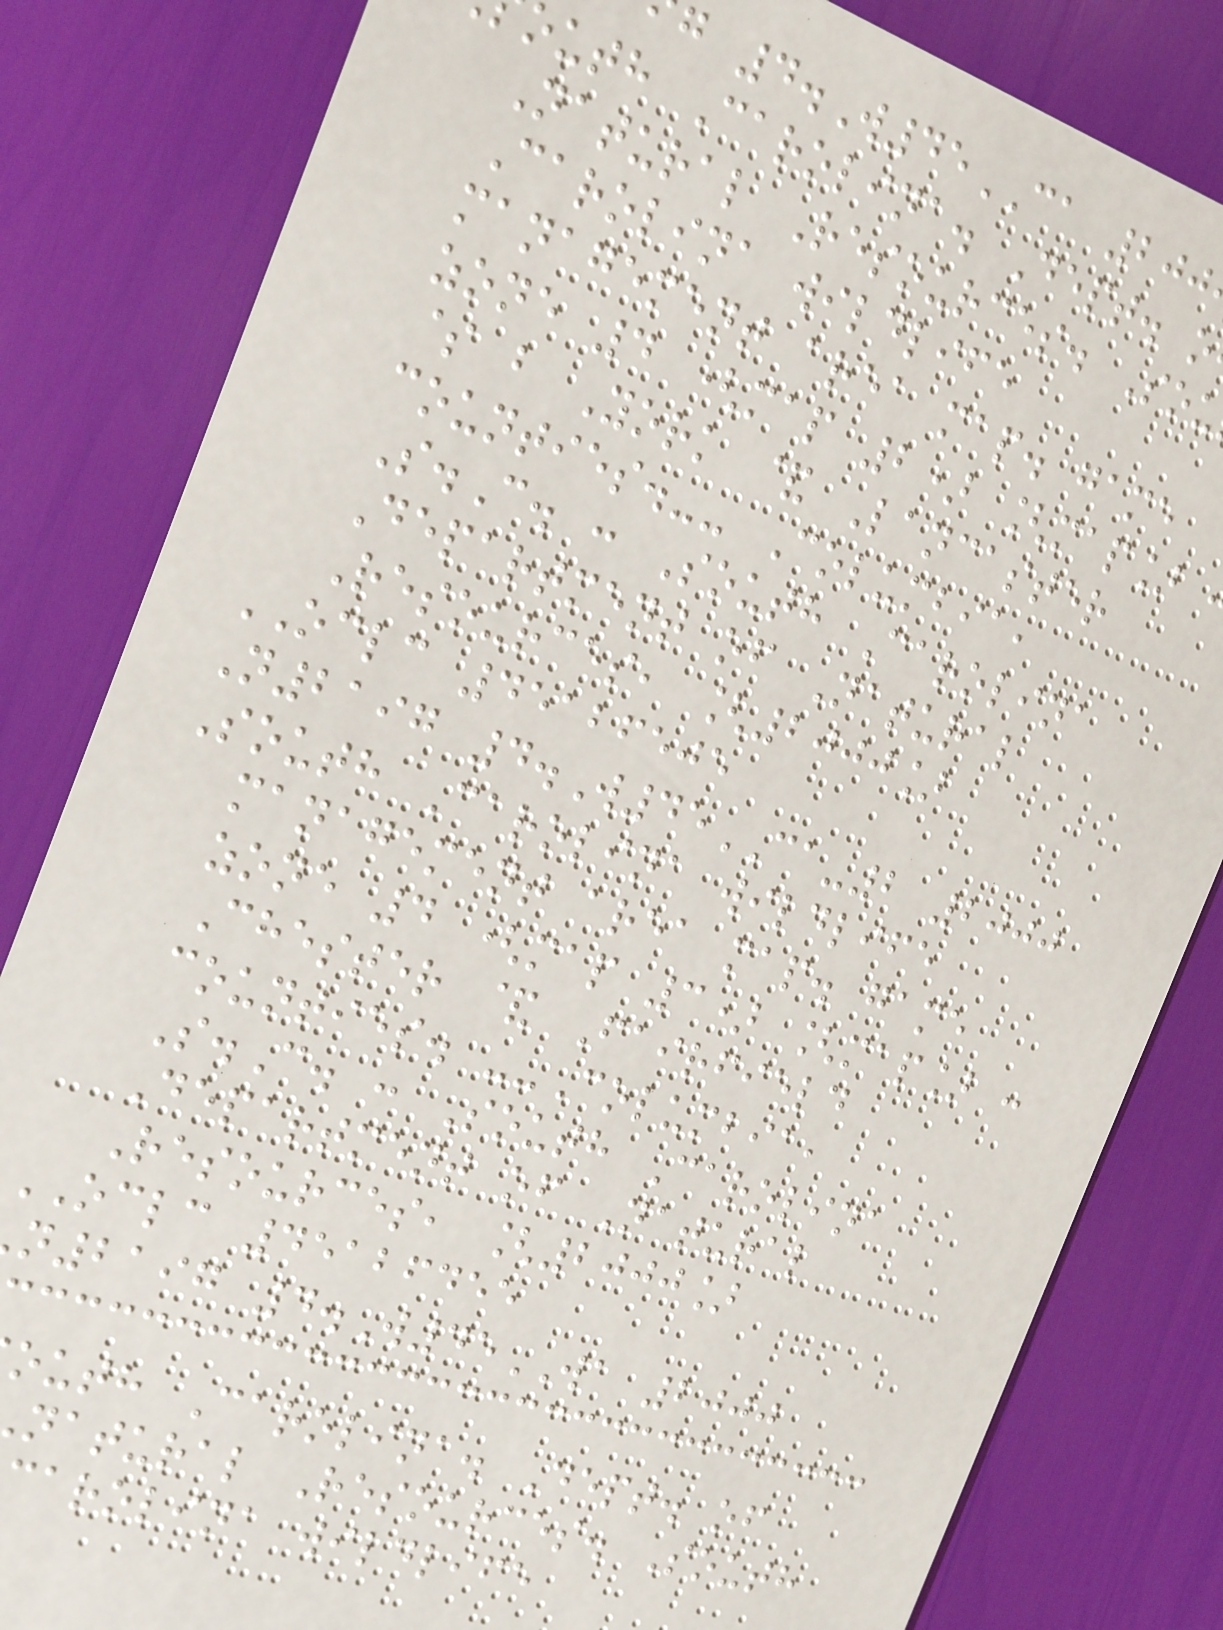g 4.W45CA 200
outh Carolina. Dept. o
Natural Resources. Sou
Carolina wildlife
management area map. game
zone 4 (map 2) [map]
$ b York & Lancaster
counties.-- Columbia,
S.C. : South Carolina
Department of Natural
Resources, [2000]
OCLC 45126505
N2197 4.W45CA-2 2000
South Carolina wildlife
management area map. game
zone 4 (map 3) [map] :
Chester & Fairfield
counties. --Columbia,
S.C. : South Carolina
Department of Natural
Resources, [2000]
OCLC 45126455
n2197 4.W45WA 2000
outh Carolina. Dept. of
natural Resources. South
carolina wildlife
